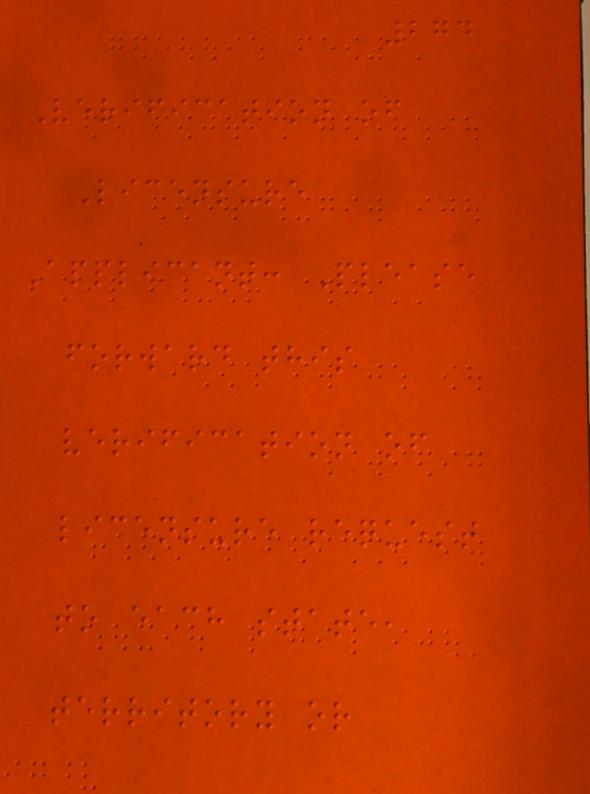274
Verification of
Licensure
Applicant: Please
forward this
verification of
licensure request
to each state,
territory or
